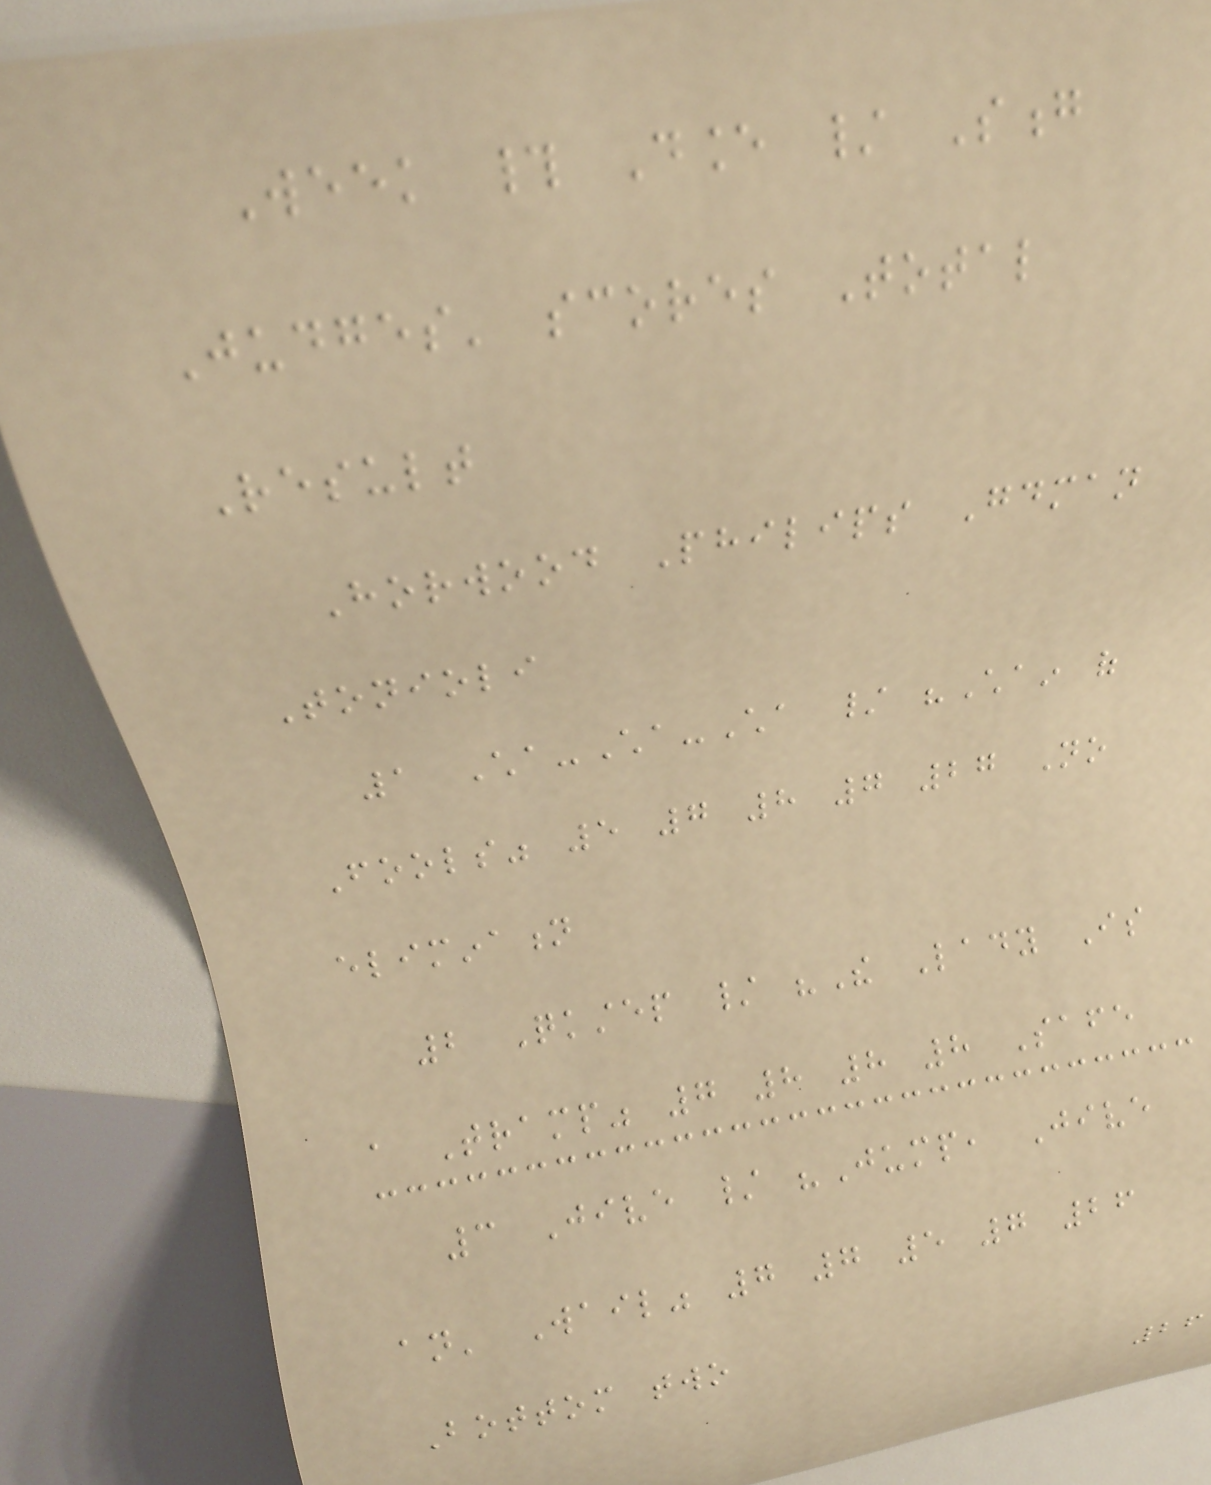Week # Dance / Song
Judges' scores Total
Result
Horwood Philips Goodman
Tonioli
1 Cha-Cha-Cha / "Chain of
Fools" 5 7 8 7 27 No
elimination
2 Quickstep / "The Lady Is
a Tramp" 7 8 8 8 Safe
3 Jive / "Jump, Jive
an' Wail" 7 7 5 7 26
Bottom two
26
